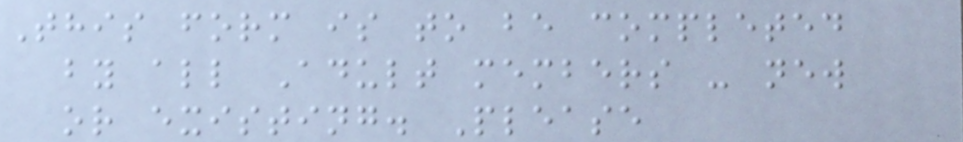This form is to be completed
by all Adult members - new
or existing. Please
